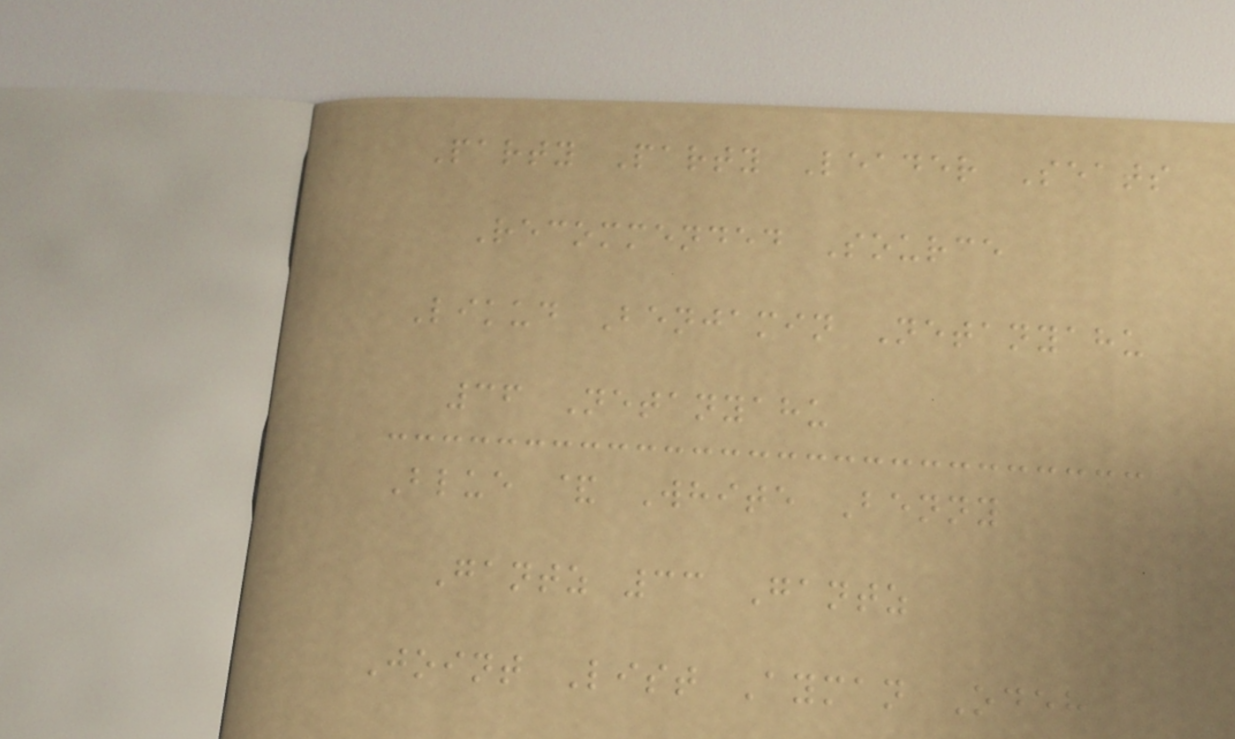Party Party Leader Seats
Recommended Source
Likud Benjamin Netanyahu
36 Netanyahu
Blue & White Benny
Gantz 33 Gantz
Joint List Ayman Odeh
